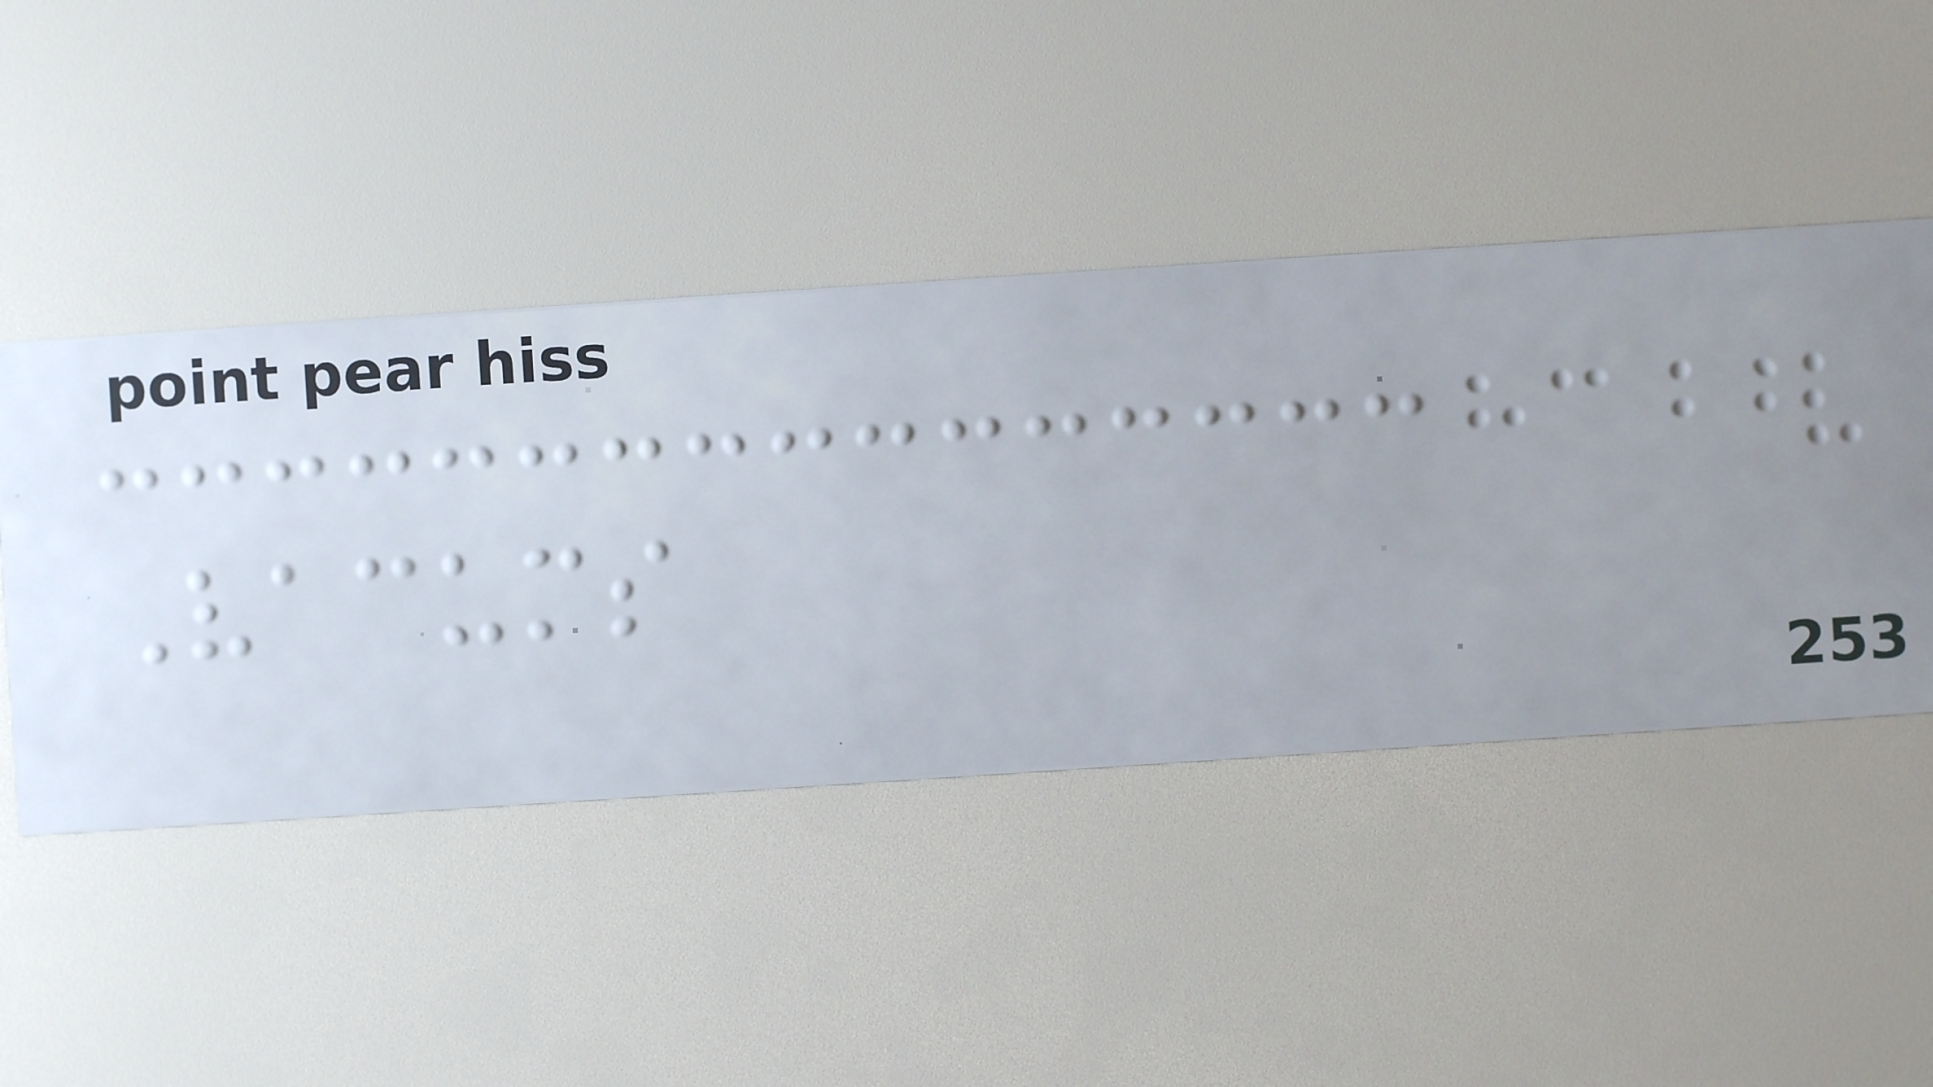Vacums
